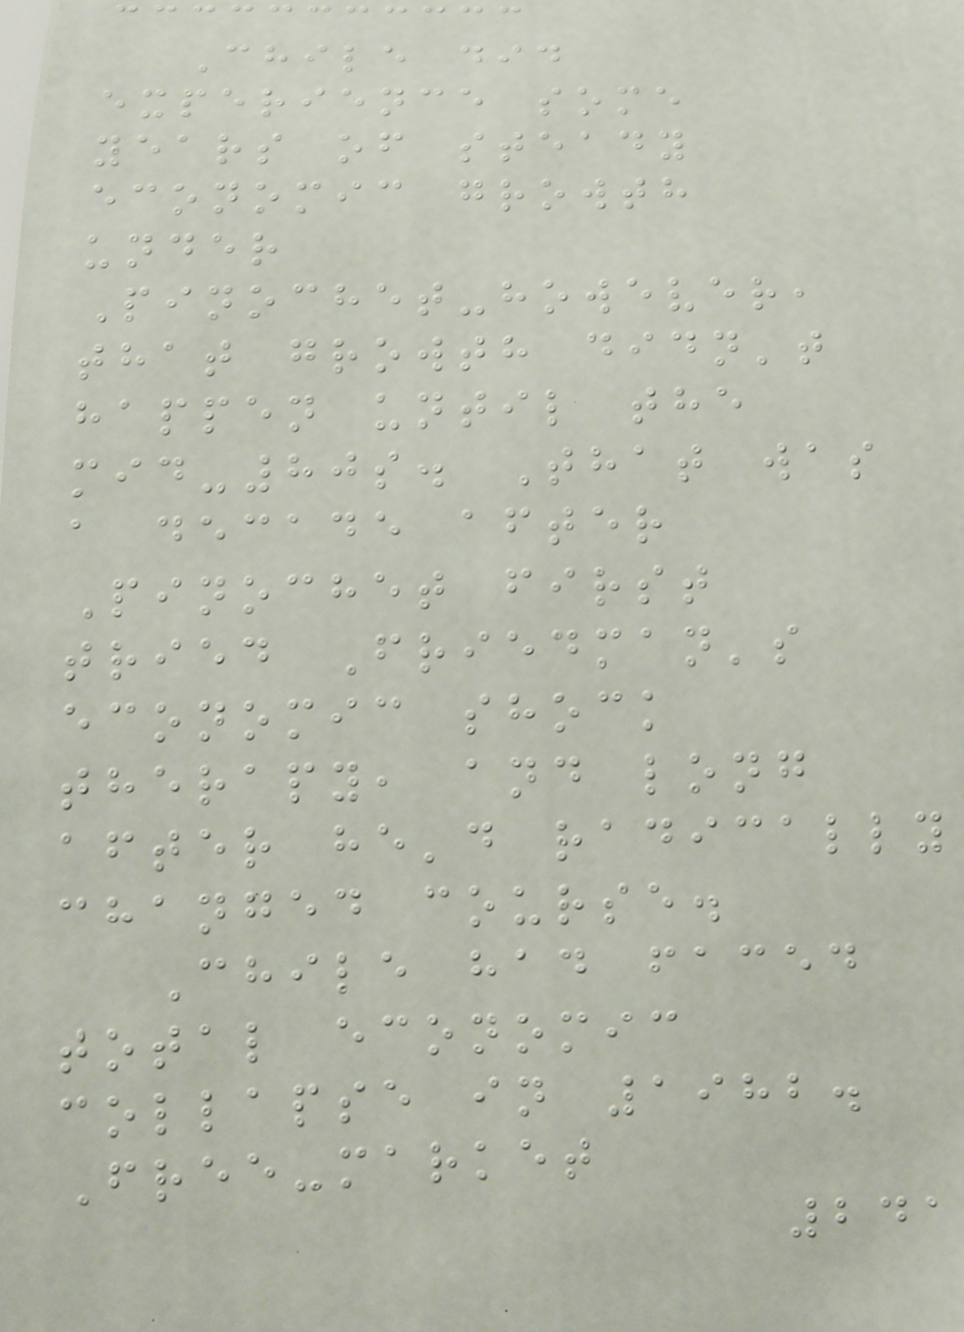Chile did
experience some
years of steady
economic growth
under
Pinochet-however,
that growth didn't
happen until the
mid-80s. That was
a decade after
Pinochet first
tried Friedman's
economic shock
therapy, and long
after he'd radically
changed course.
Chile had faced
total economic
collapse in 1982.
Free-market
241
